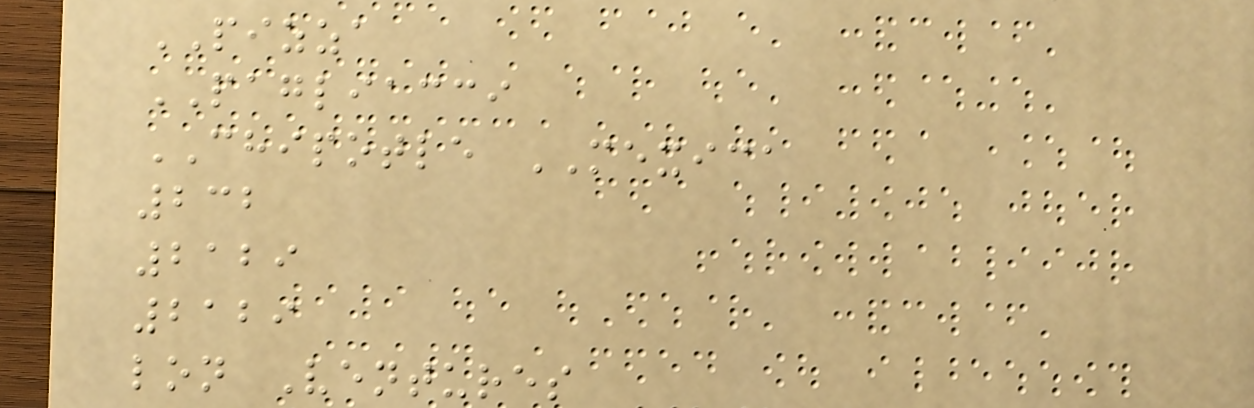PIZZA
PAGLIACCI
CHIPOTLE MEXICA
232
2129
2129
lon Ventures
